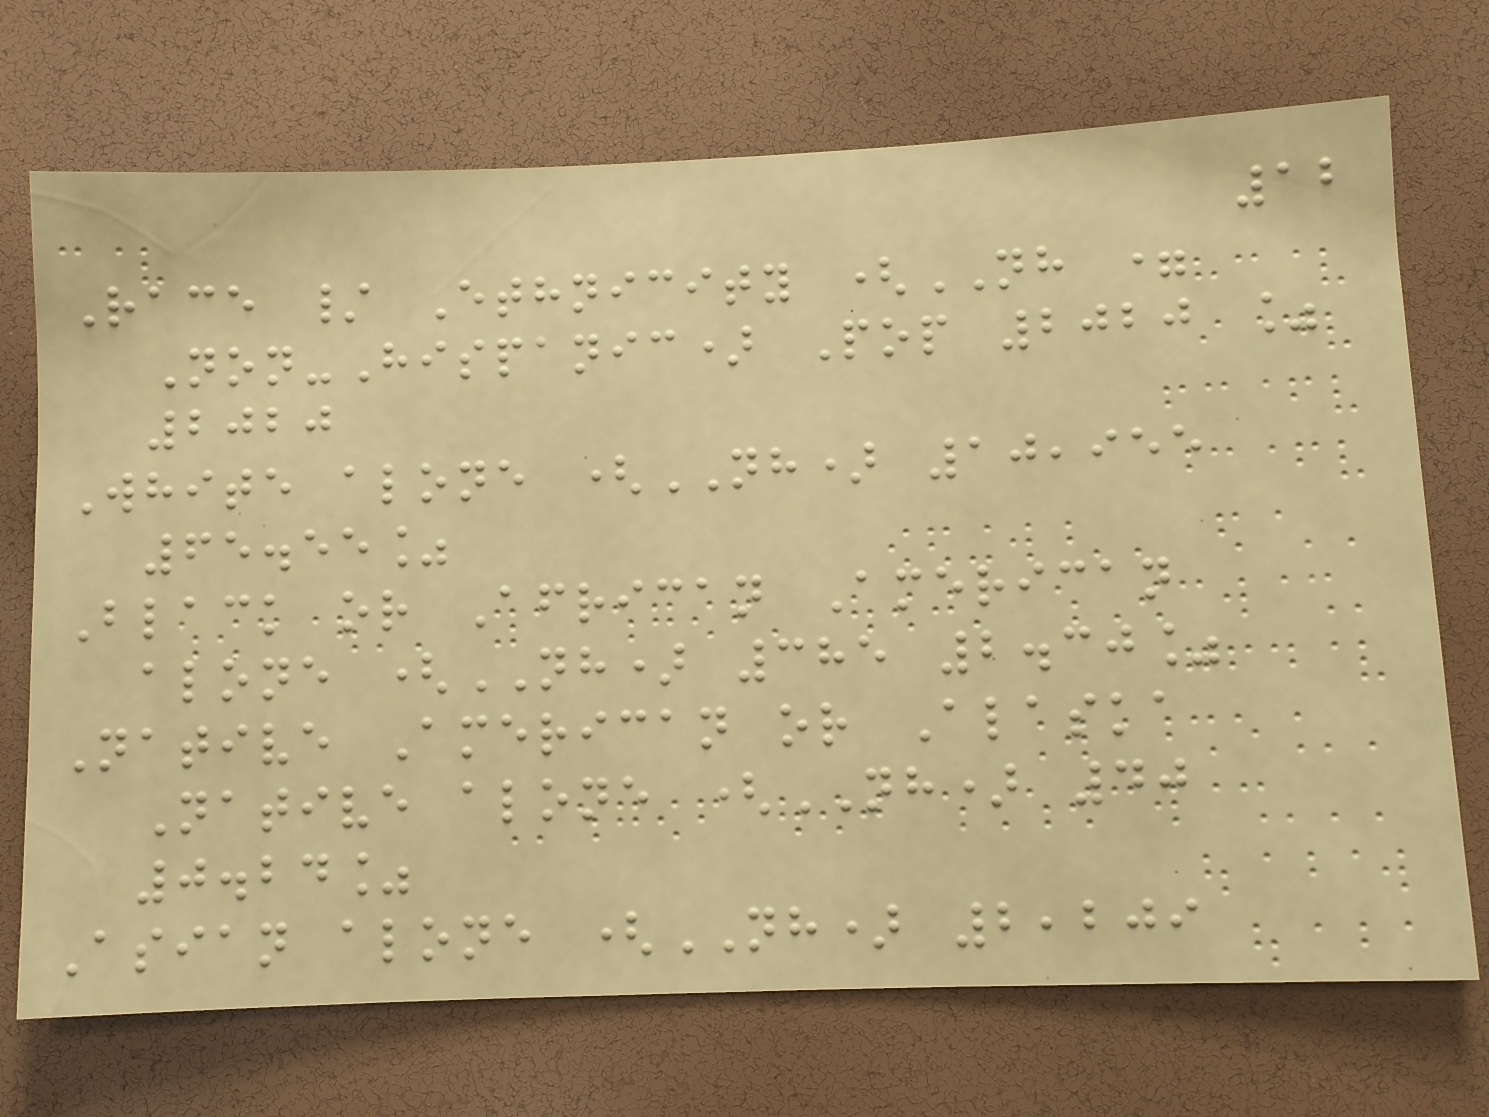12
Race / Ethnicity (NH =
Non-Hispanic) Pop 2020 %
2020
White alone (NH) 10,955
65.55%
Black or African American
alone (NH) 385 2.30%
Native American or Alaska
Native alone (NH) 40
0.24%
Asian alone (NH) 2,209
